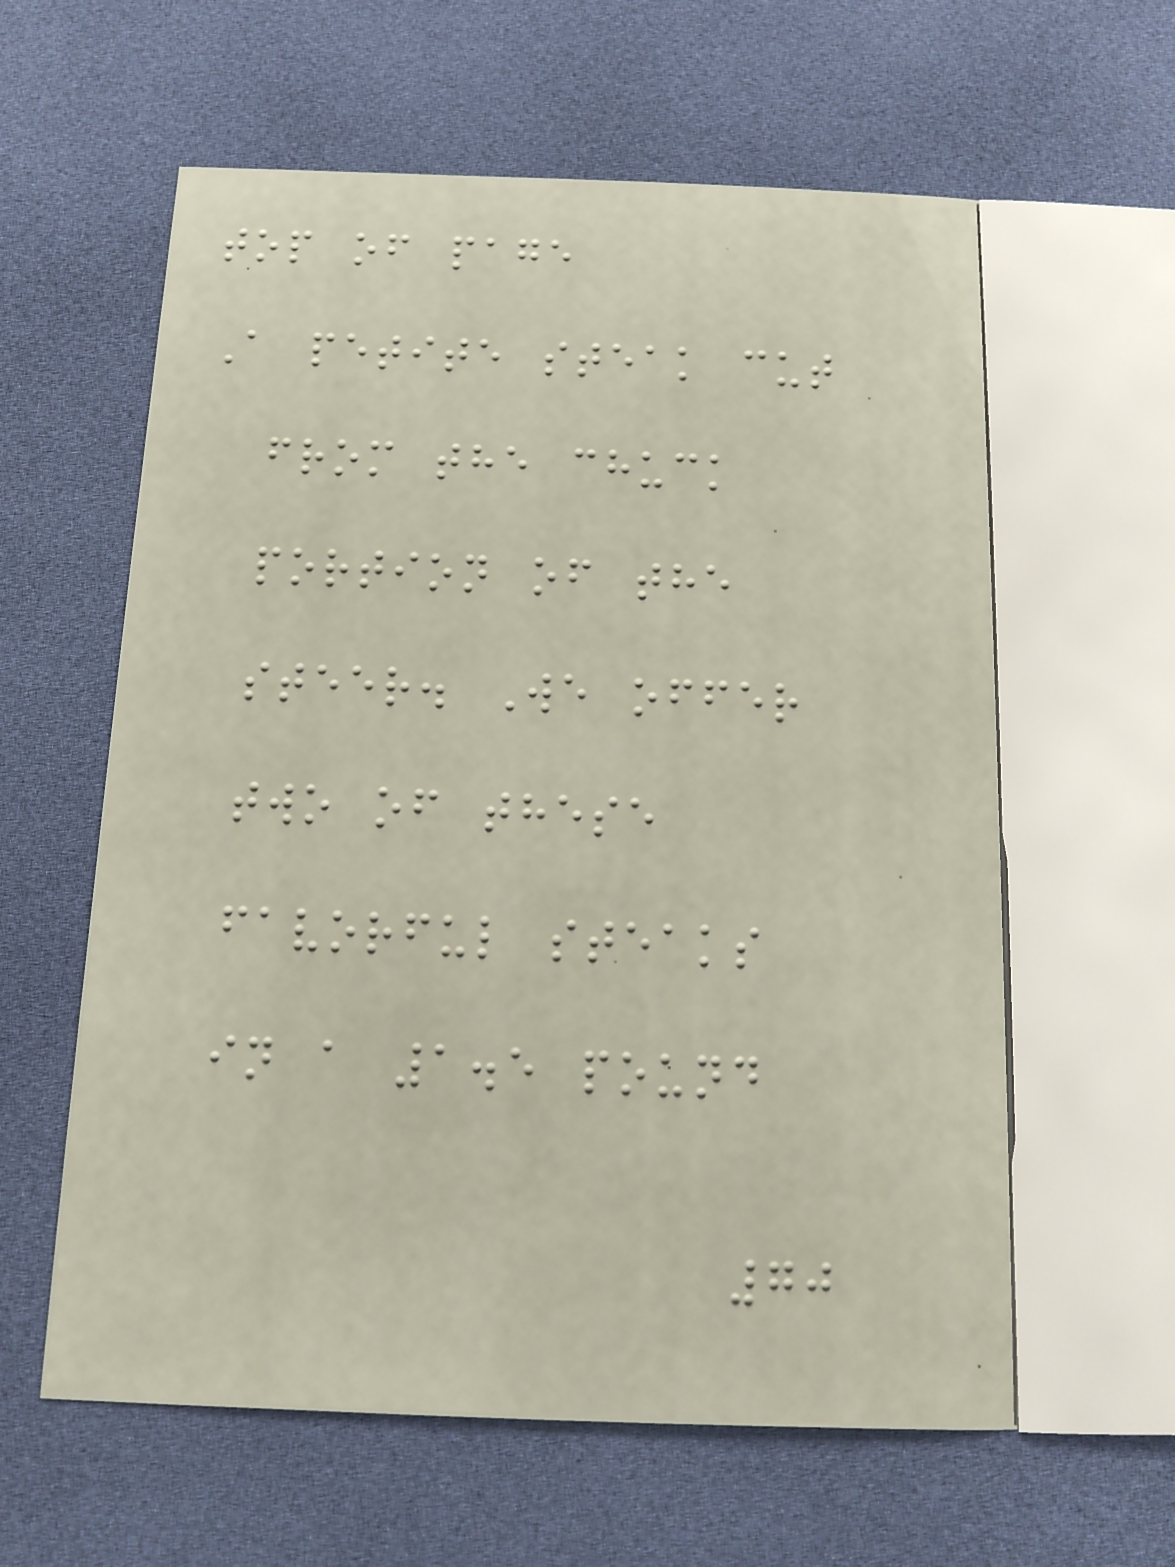top of page
A petite steak cut
from the chuck
portion of the
steer. We offer
two of these
favorful steaks
in a 1.5 pound
70
